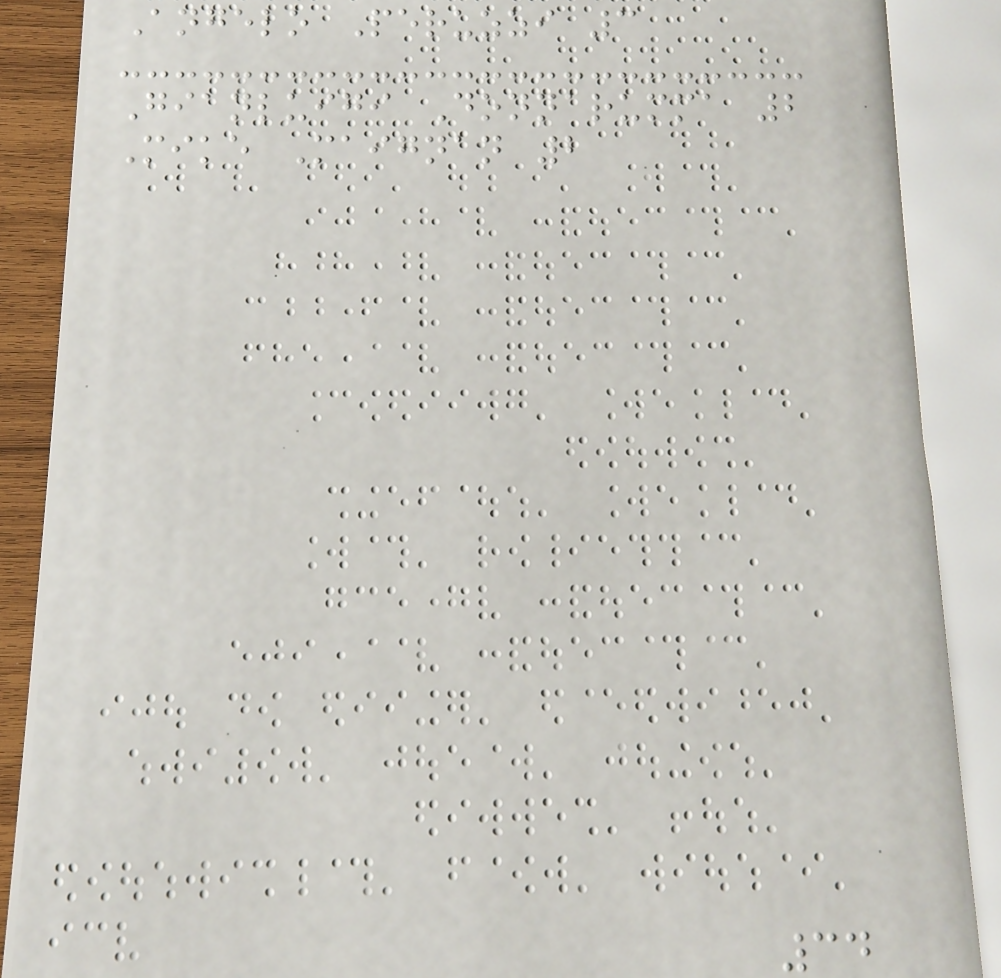Angelo Peruzzi 3
Gianluigi Donnarumma 2
Mike Maignan 2
34
